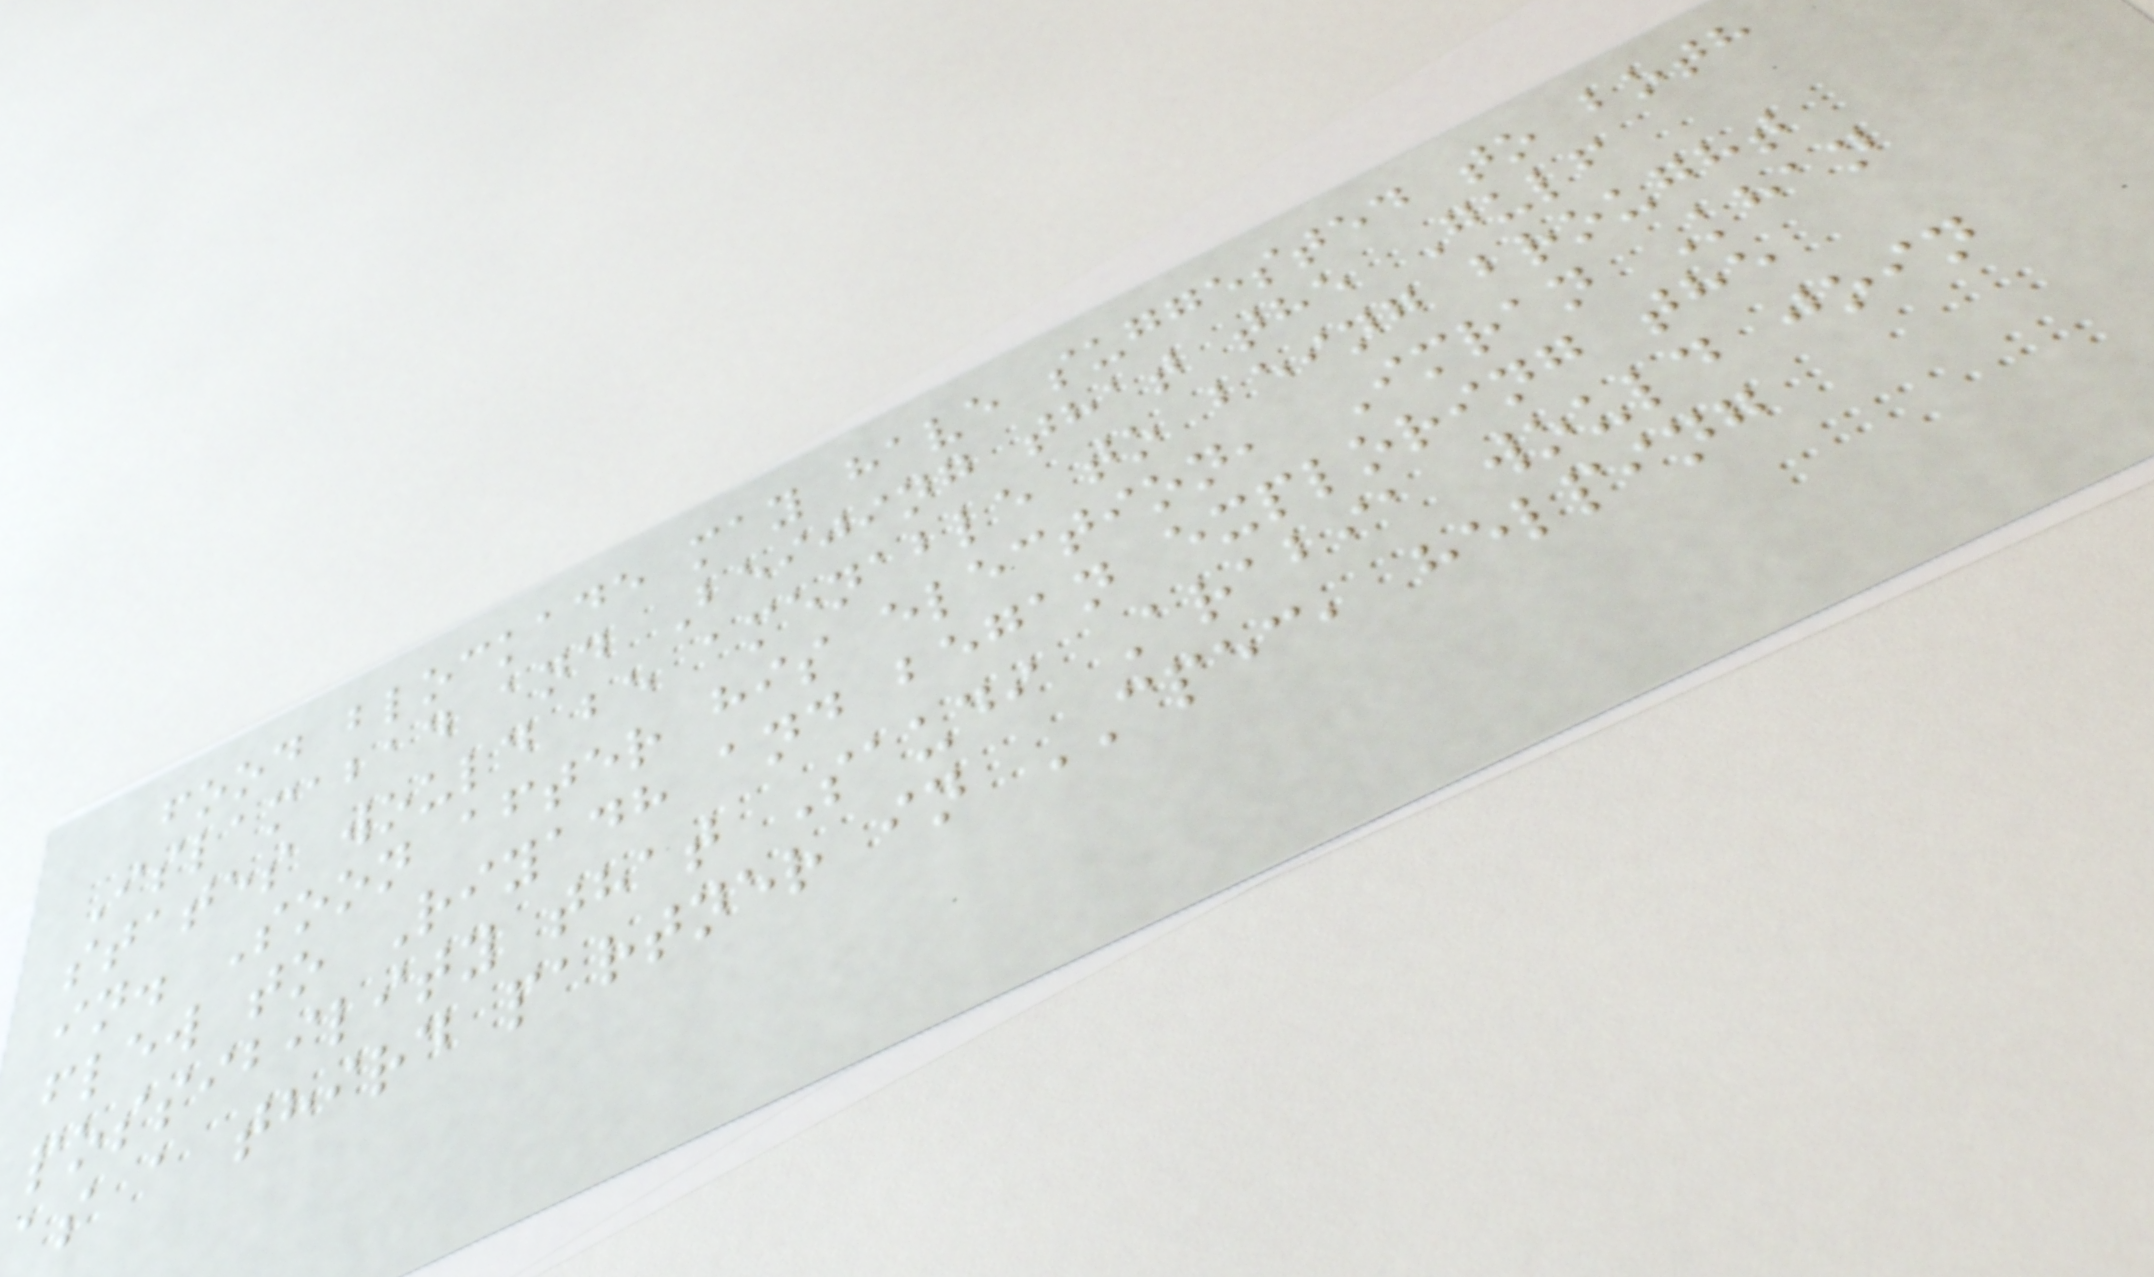food blockade may have suggested to both
Islamabad and Beijing that the Gulf
states would be amenable to being brought
in. Soon after his election, Imran Khan
flew to Riyadh and began exploring the
possibility that Saudi Arabia would join
as a third partner in CPEC, helping
